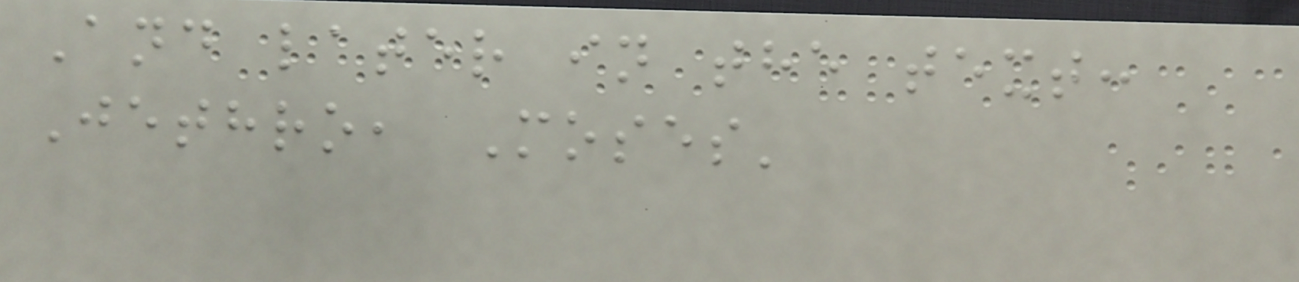And later in the text:
Jethro, Moses'
